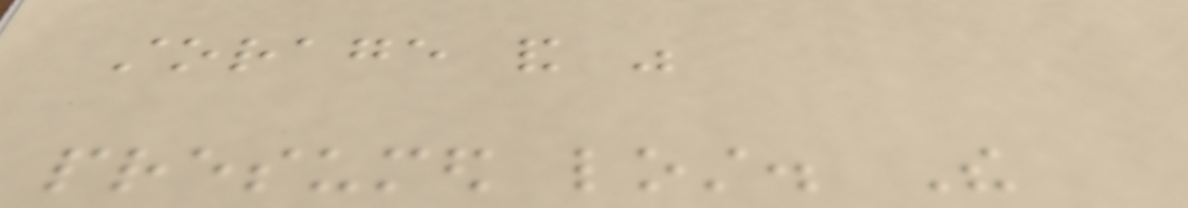storage and was
presumed lost. The
